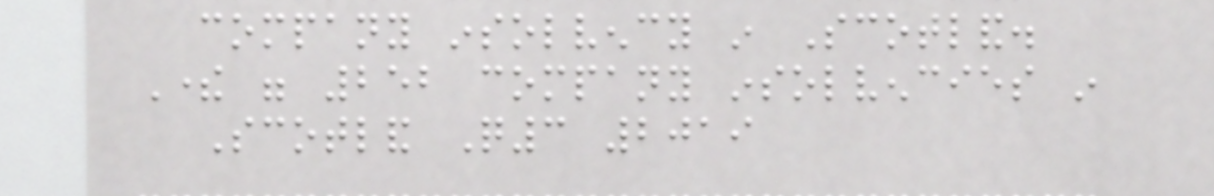company insolvency in Scotland.
There were 252 company insolvencies in
Scotland Q3 2019
